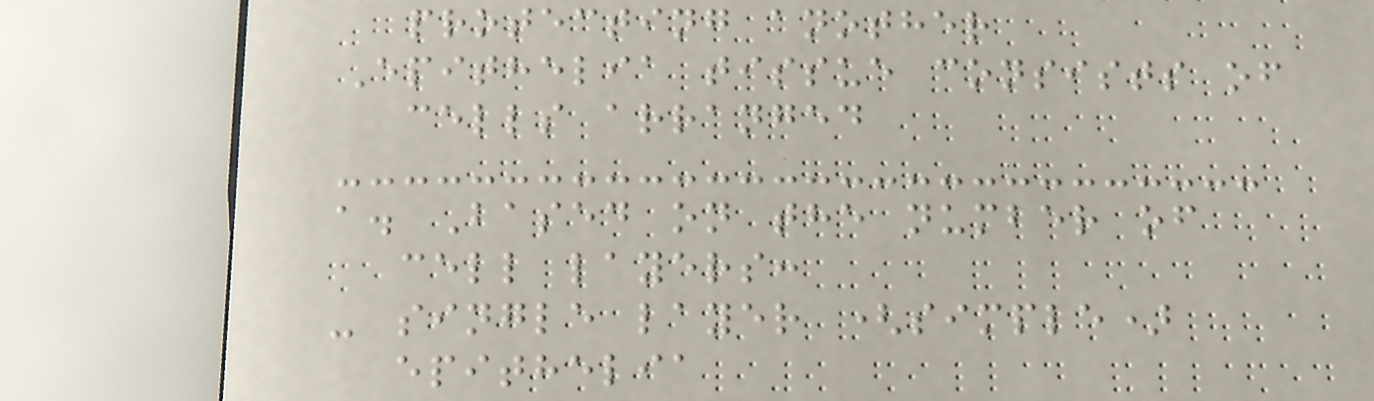protecting another
Epithelia tissue consists of
cells arranged
a. Based on the number of
cell layers:
- single layer (simple)
epithelia
